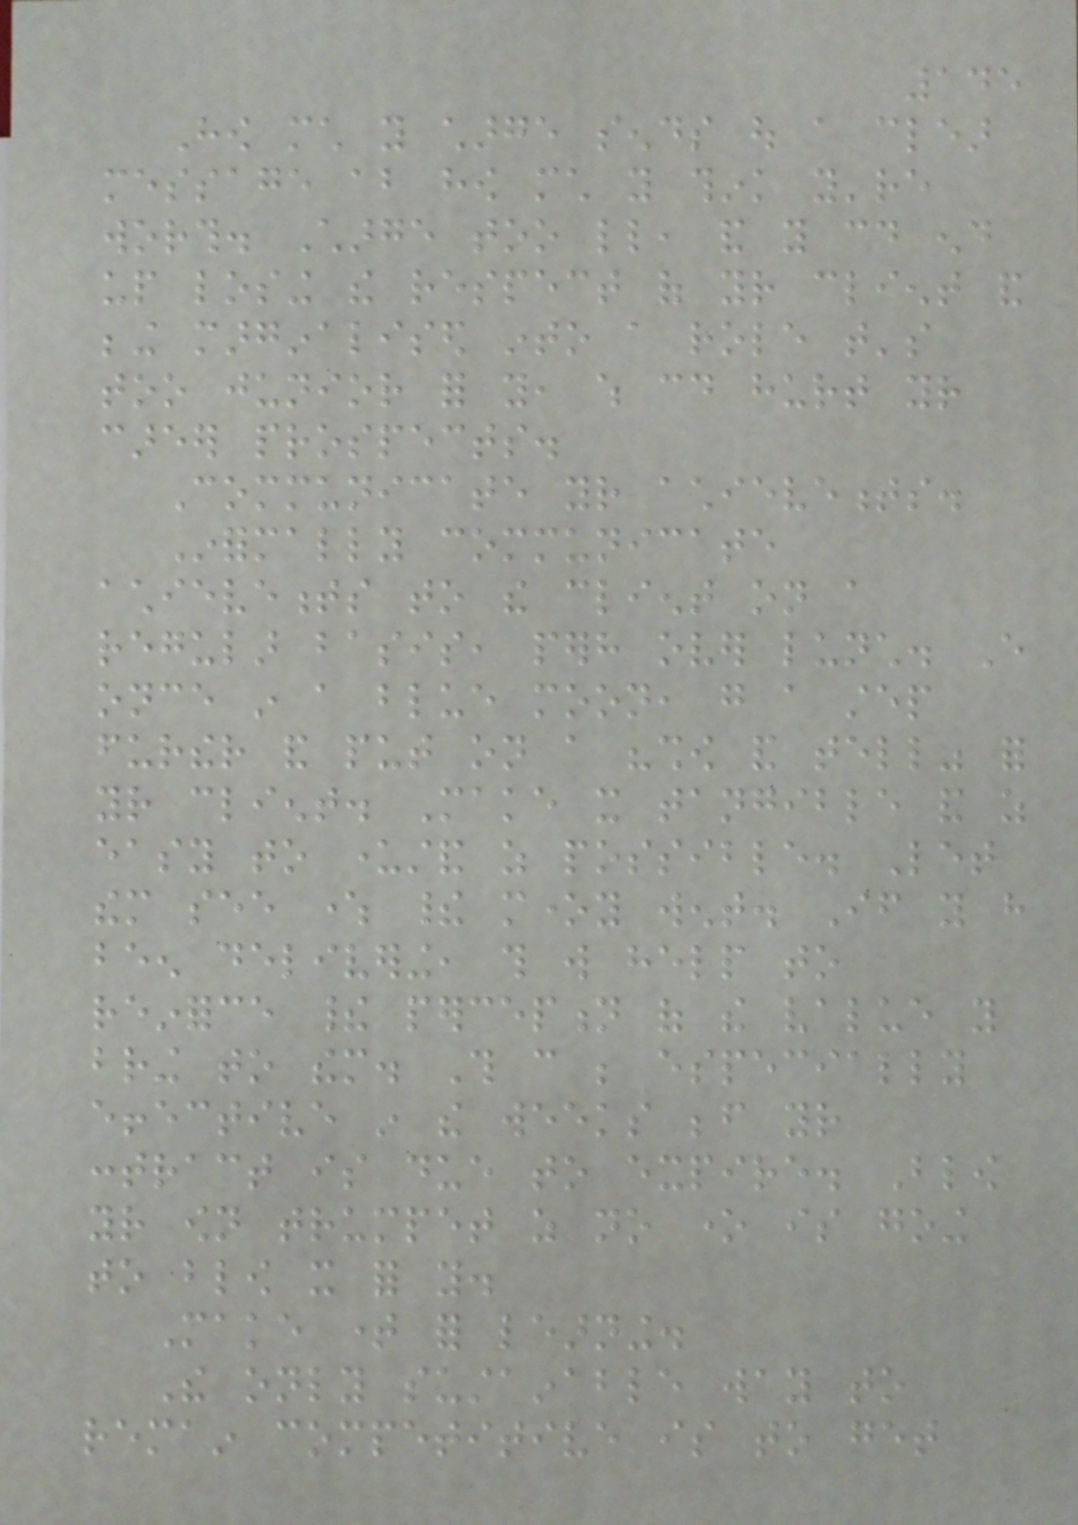145
How much you charge sends out a clear
message about how much you think you're
worth. Charge too little, and you could end
up losing the respect of your client and
being marginalised into a role that's
too junior for you, which could hurt your
career prospects.
Communicate your achievements.
Informally communicate
achievements to the client on a
regular basis, perhaps over lunch. Every
once in a blue moon, go a step
further and put on a "show and tell" for
your client. Make it tangible and as
easy to understand as possible. Let
them see where their money went. If you have
been delivering, this will help to
reinforce their perception of the value you
bring to them. This can be especially
effective in the weeks before your
contract is due to expire. Blow
your own trumpet as no one is going
to blow it for you.
Make time for learning.
The only sustainable way to
remain competitive is to get
